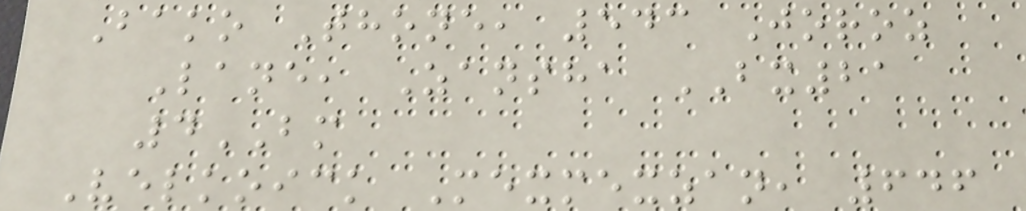Bako Thone, 543 Joroz
Lane, Zansha BX21
4BM
Velkoick Mexmexzan, 646
